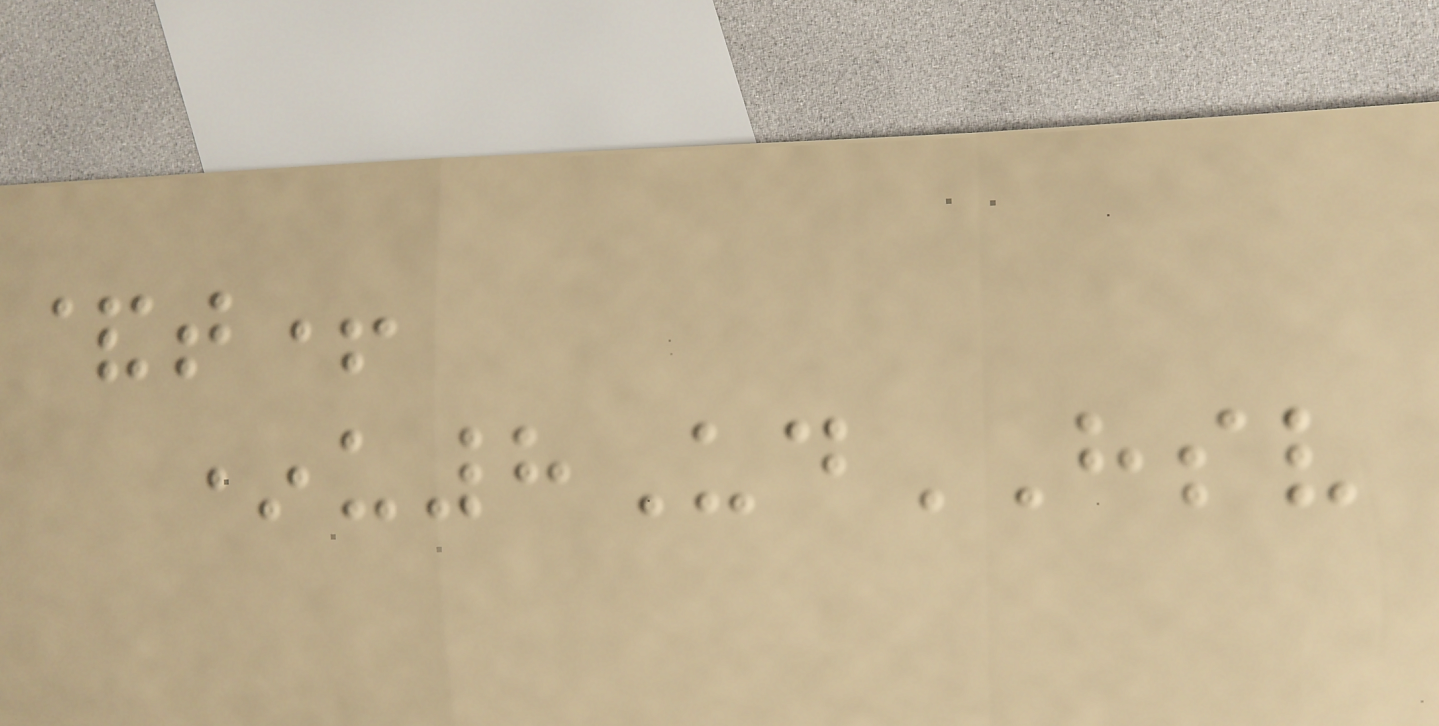&t+
*u8UdHSV
